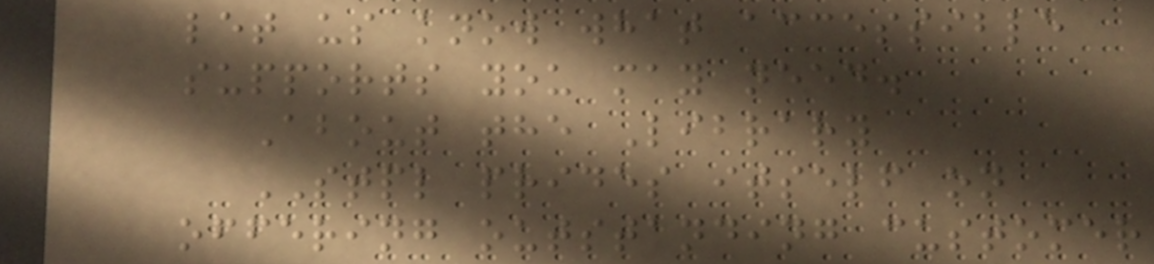let us know what accessible
supports you may need.
About the Library
STPL prides itself on
offering outstanding customer
